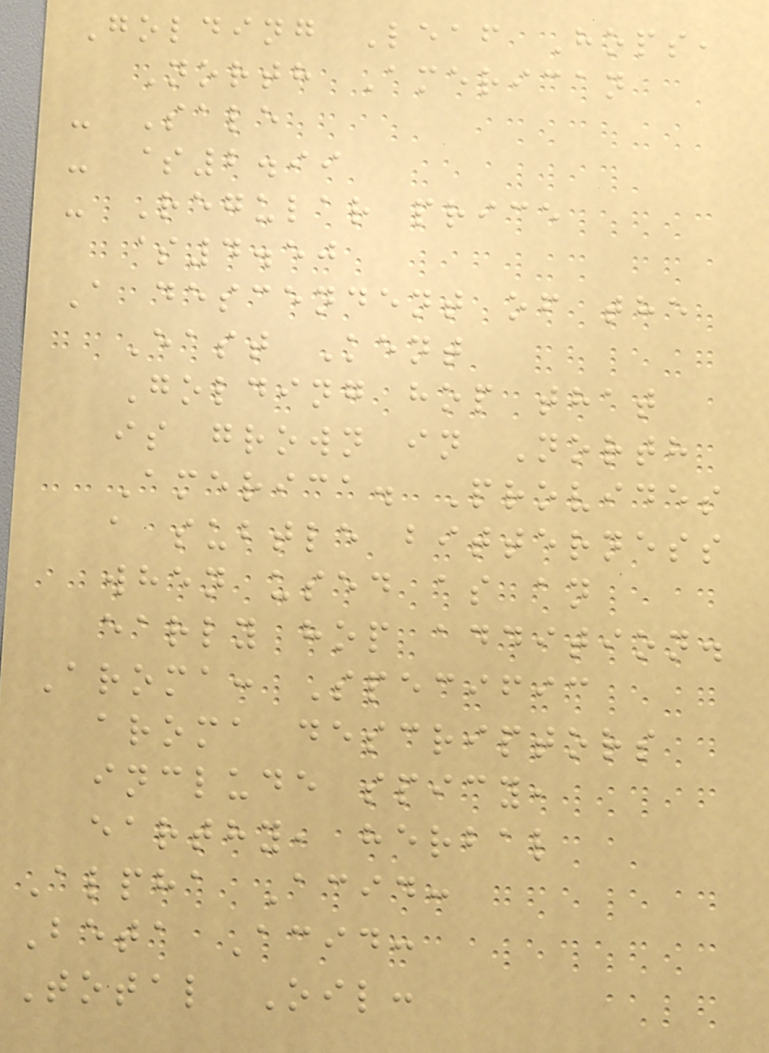Golding Leaf Hops,
North American
- Sale
- $2.99
- Regular price
$4.50
A descendent of the
East Kent
Golding hop that
is grown in North
America. Provides
a subtle bitterness
when used as an
early hop addition.
Aroma: Specific
aroma descriptors
include spicy,
earthy, herbal
Alpha Acid:
Beta Acid:
Total Oil:
